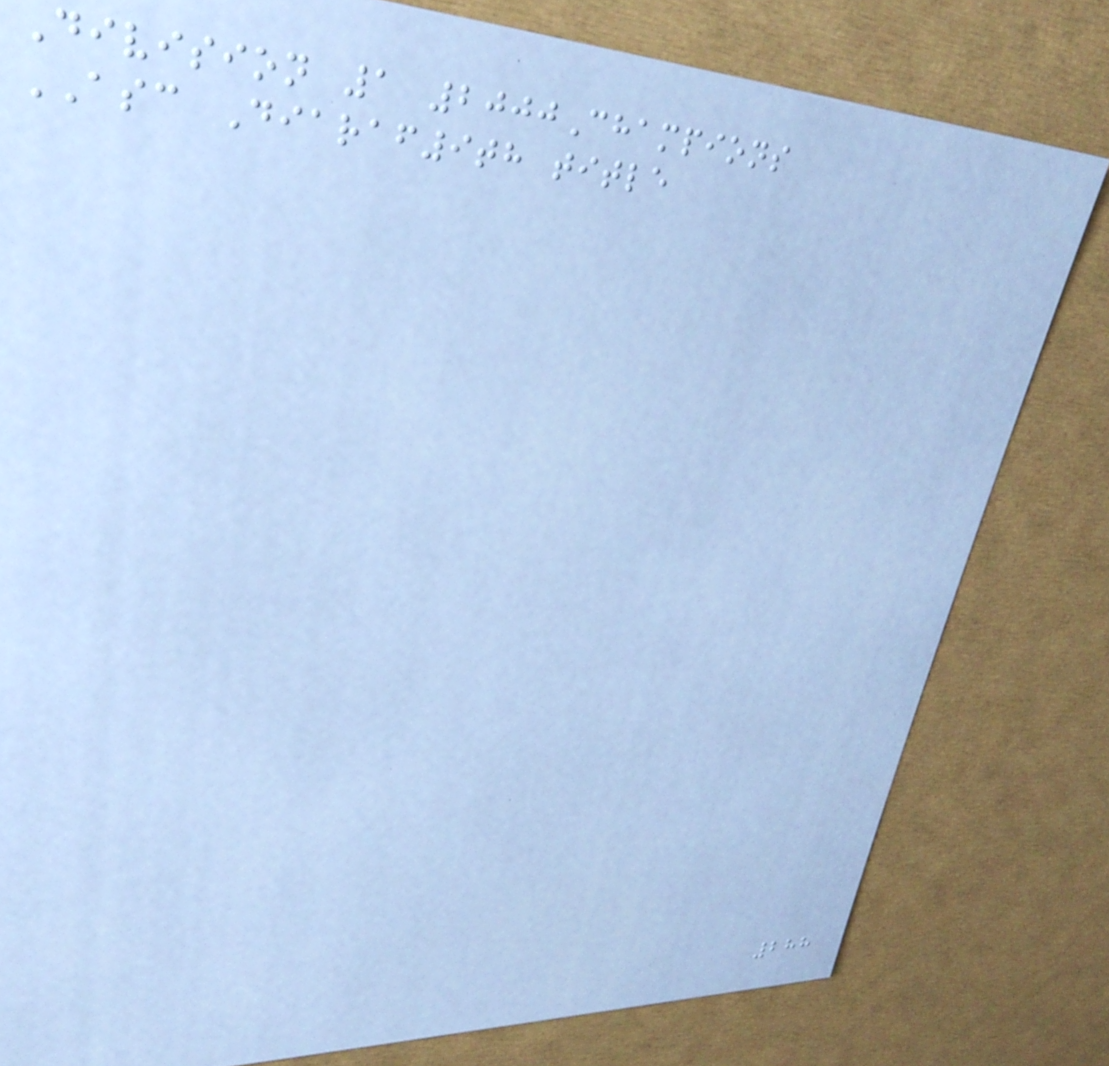Division 1 2000Champions
ASC Diaraf9th title
288
